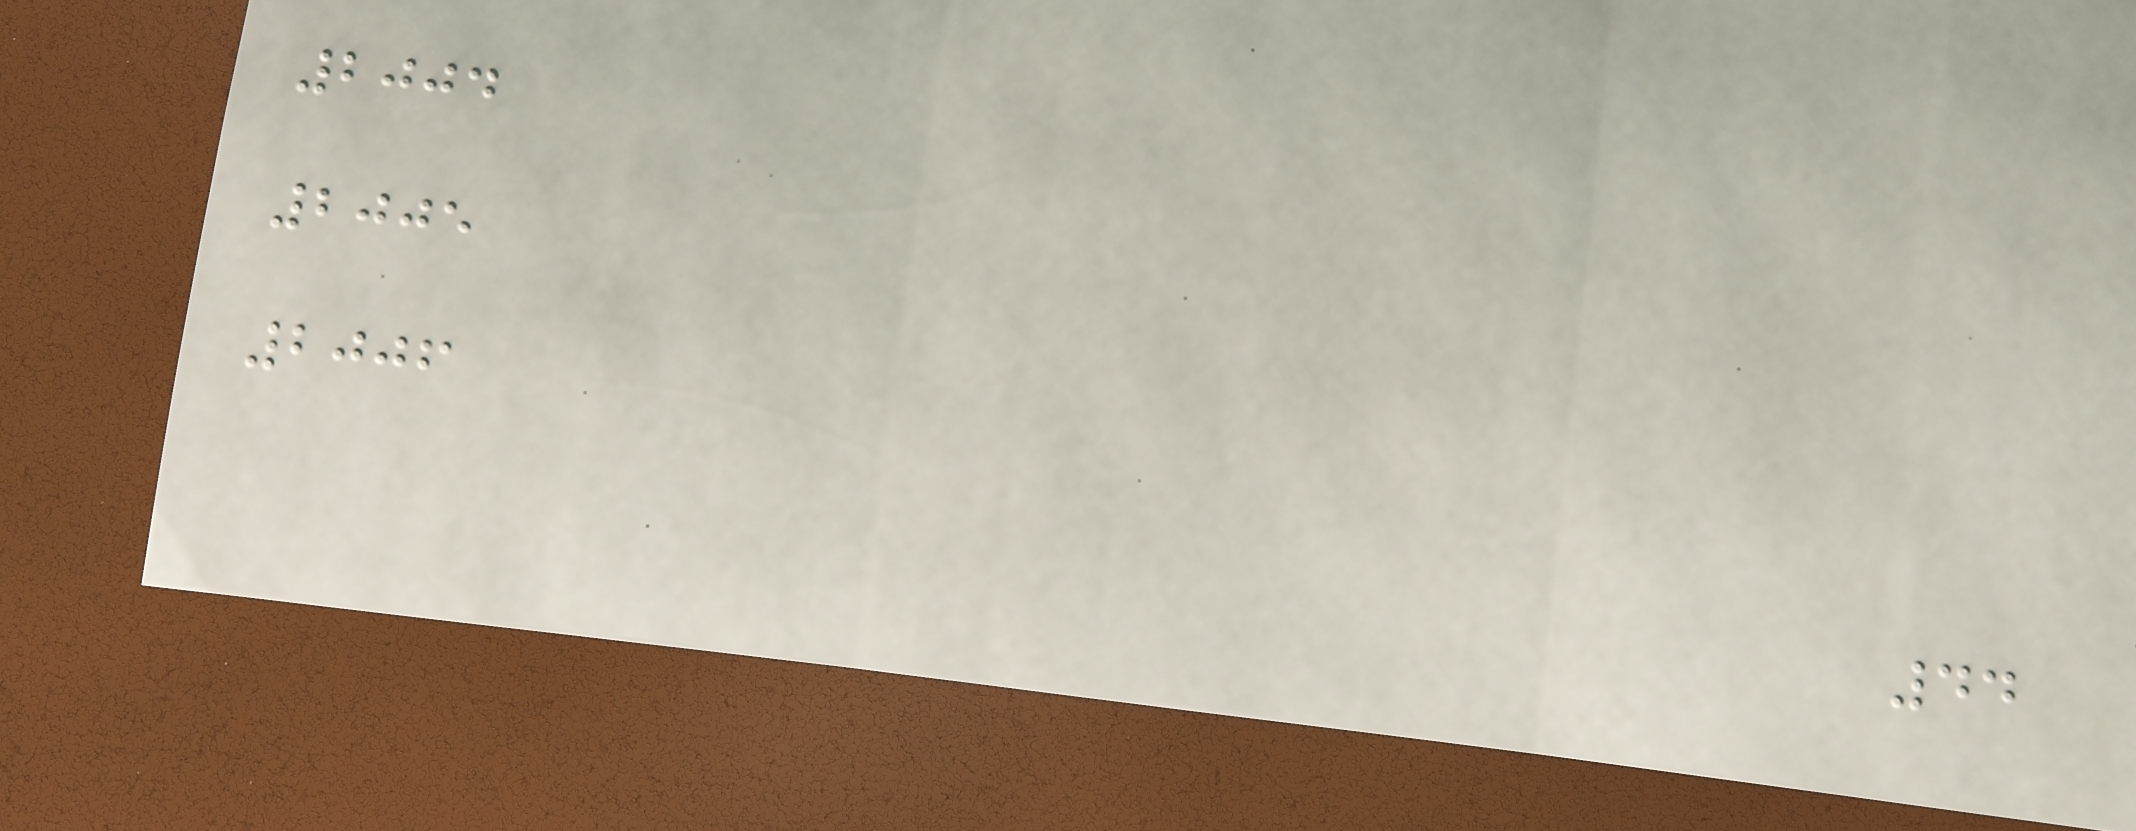2004
2005
2006
44
